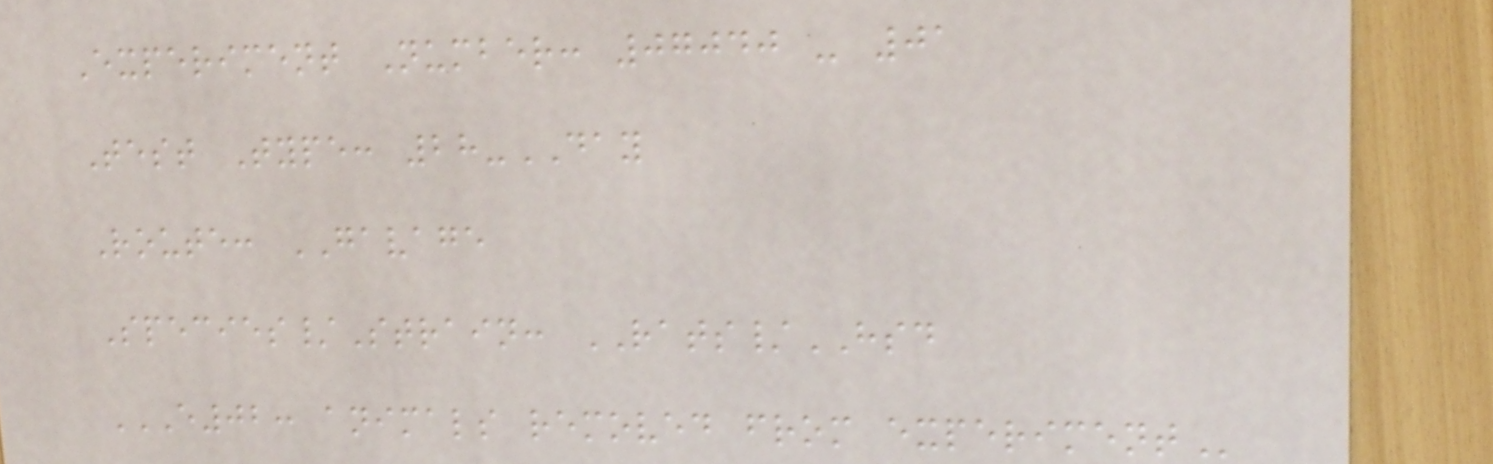Experiment Number: 07040 - 01
Test Type: 28-DAY
Route: GAVAGE
Species/Strain: RATS/HSD
E02: ANIMALS REMOVED FROM EXPERIMENT
